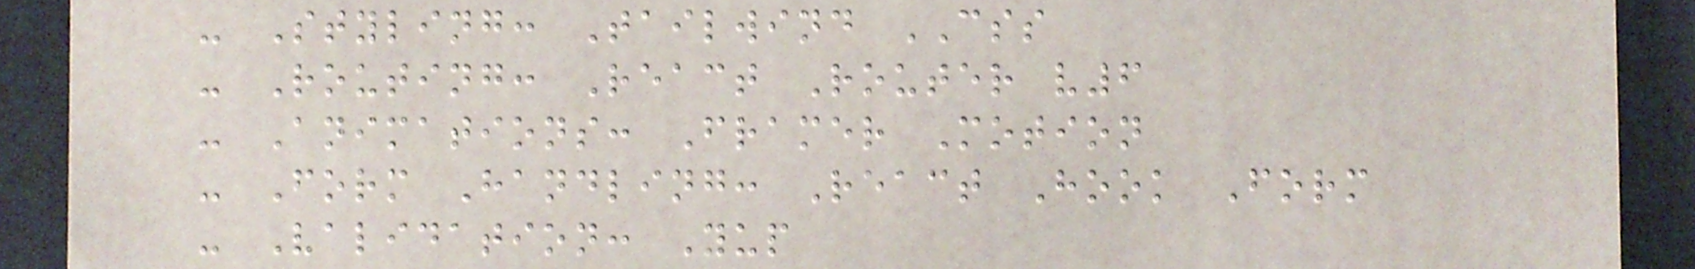- Styling: Tailwind CSS
- Routing: React Router v6
- Animations: Framer Motion
- Form Handling: React Hook Form
- Validation: Yup
